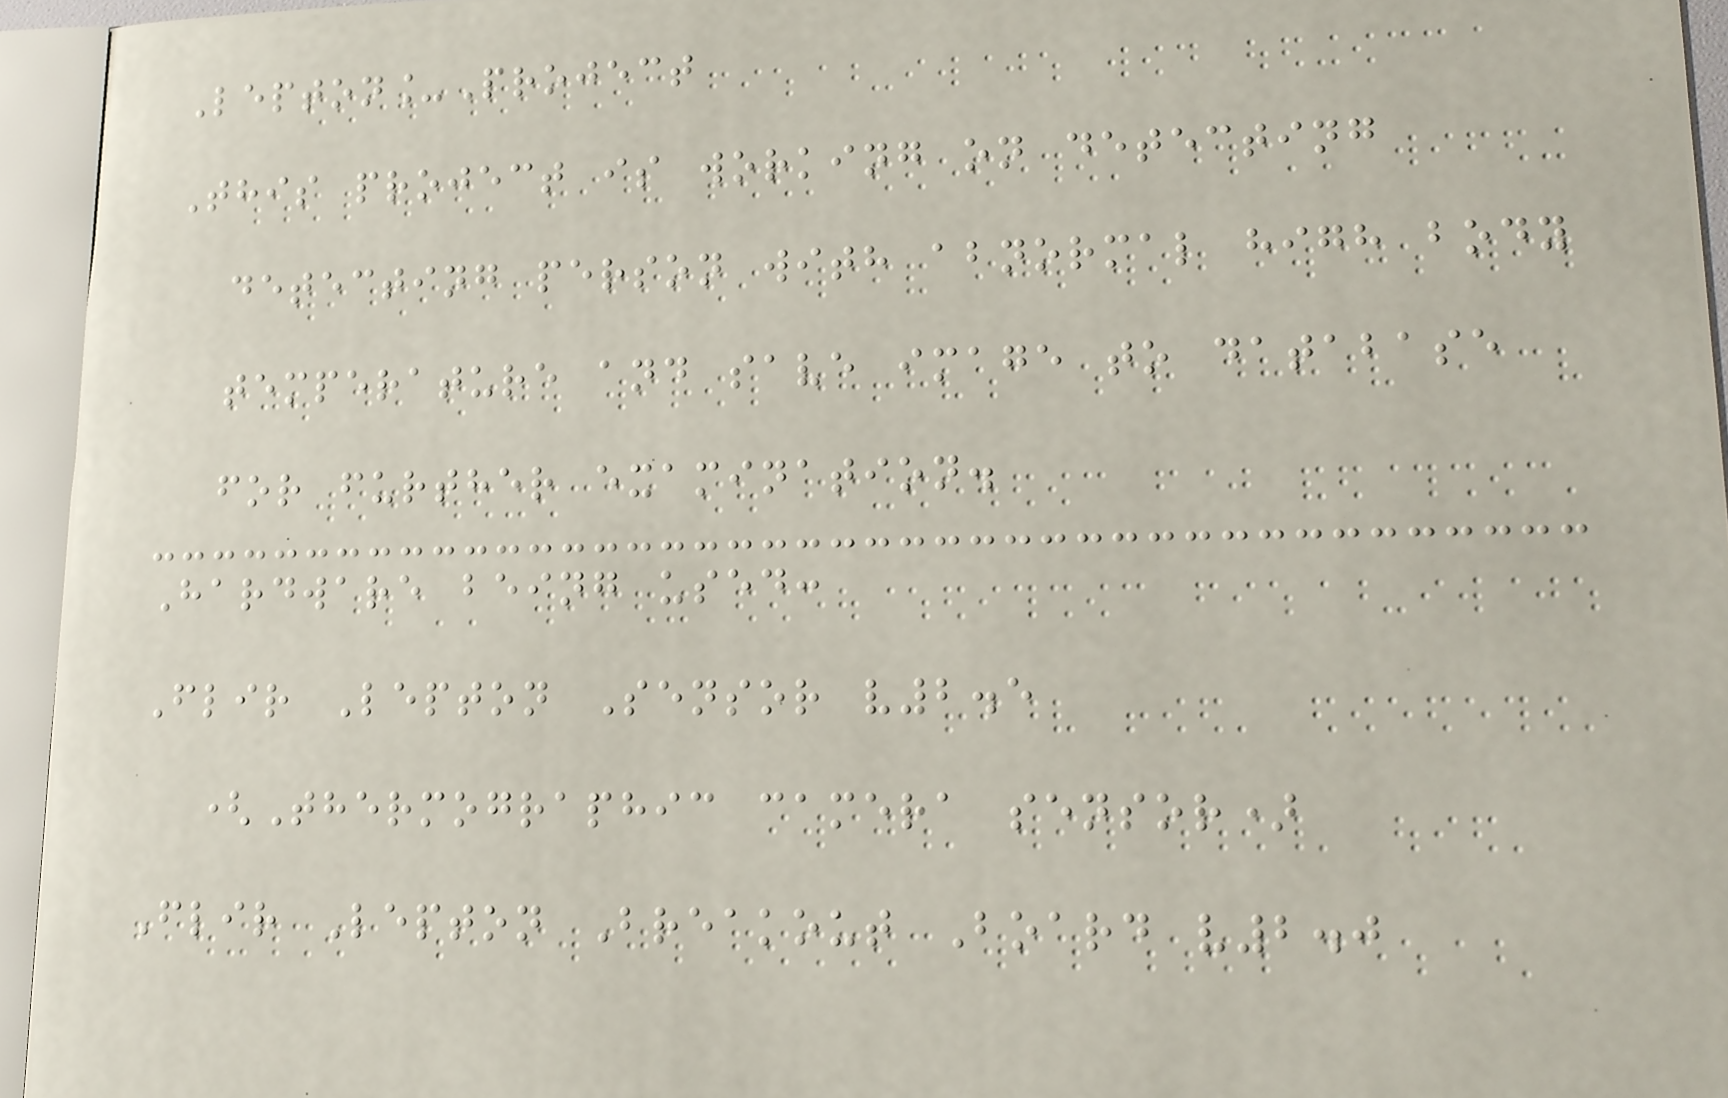Lepton_Project
This project is working on detecting
detecting person with abnormal high body
temperature and save image to database
for further examination.
Hardware being used:
Flir Lepton Sensor v2.5
(Thermographic camera sensor)
Flir Lepton Breakout Board v2.0
